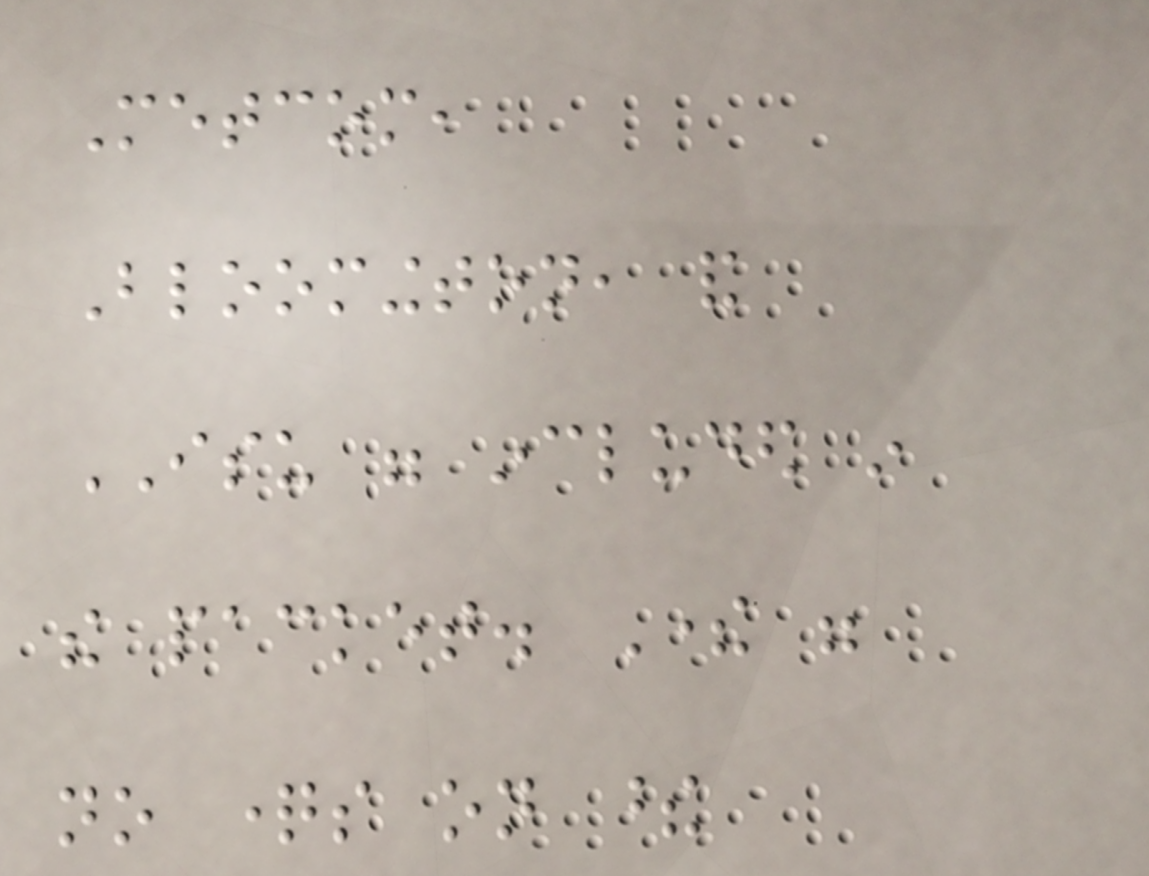Metcom,
Bloomington, and
ISU were included in
the packet. There were
no questions on these
